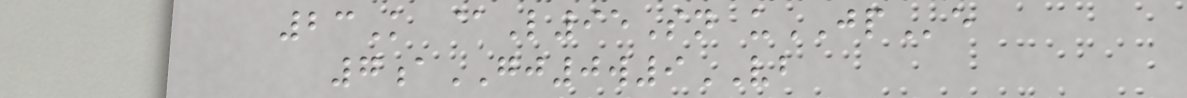23K @L95Sn uJPe
7aGJ0w9VB
